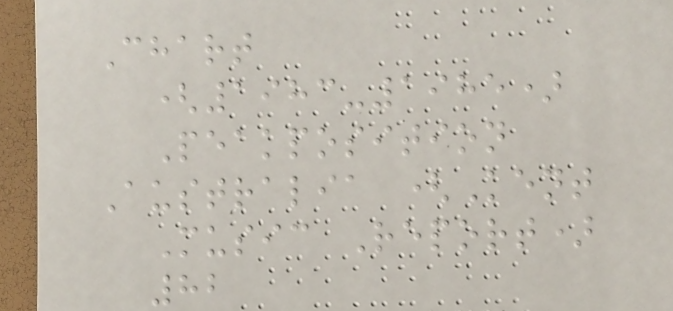Chart
(1983-1985)
Peakposition
Australia (Kent
Music Report)
82
